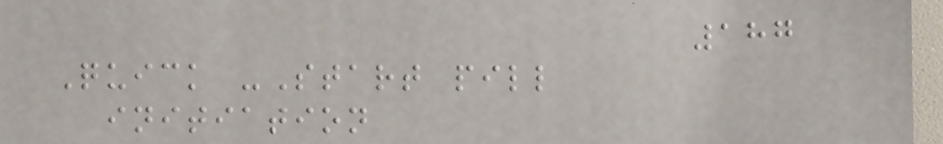187
Quick -Start pill
initiation
